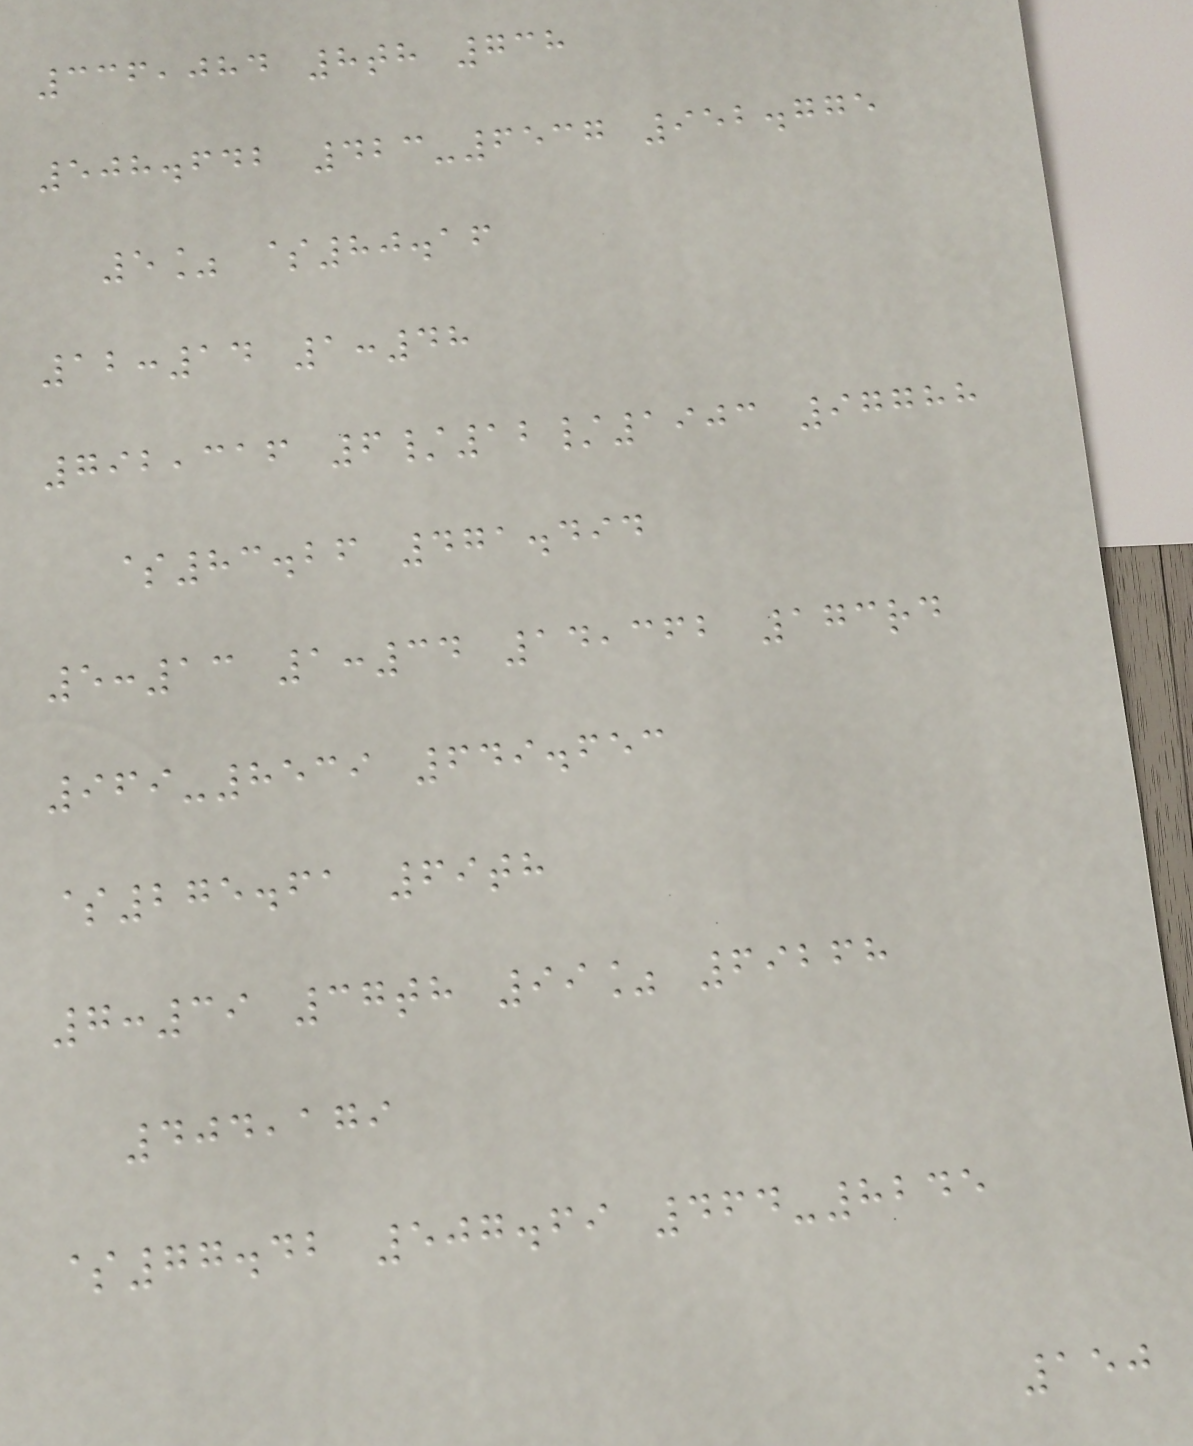336,084 8th 738
508.642 423-6537 952.775
5% $80.16
12:14 1:48
792,316 6/12/1903 97788
$83.26 471.494
5:13 1:34 14,362 173rd
969-8539 649.653
$275.61 69th
7:39 37th 99% 69268
404,179
$77.42 507.69 464-8245
150
